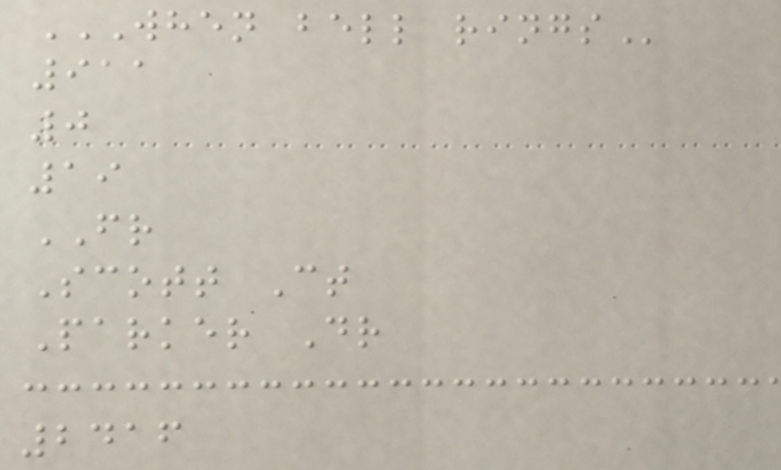WHEN BELL RINGS
911
0
19
FR
Scott Ct
Parker Dr
2416
